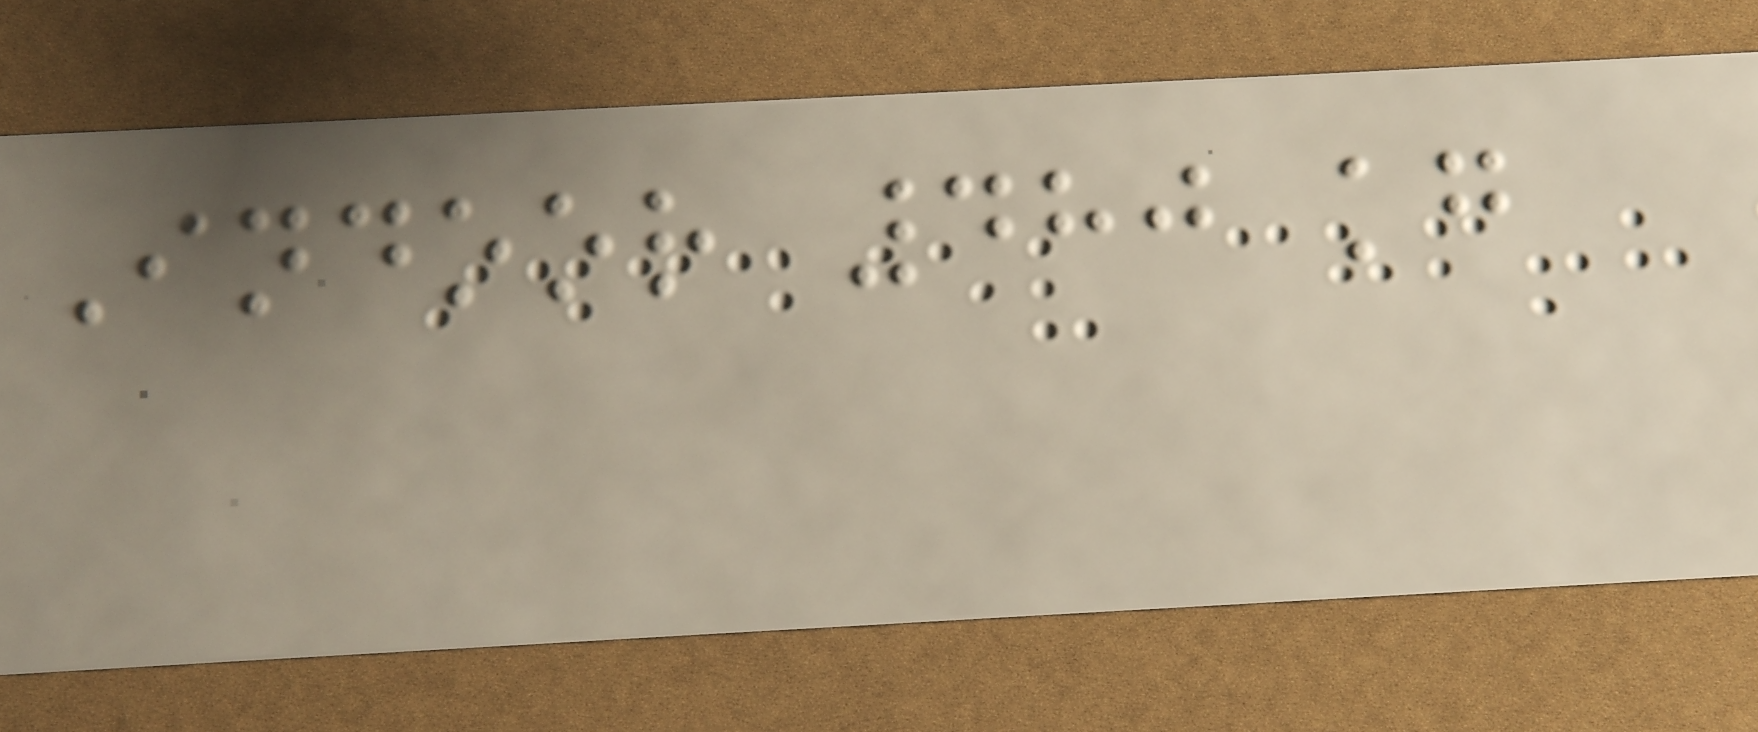Indoor 480 kg
